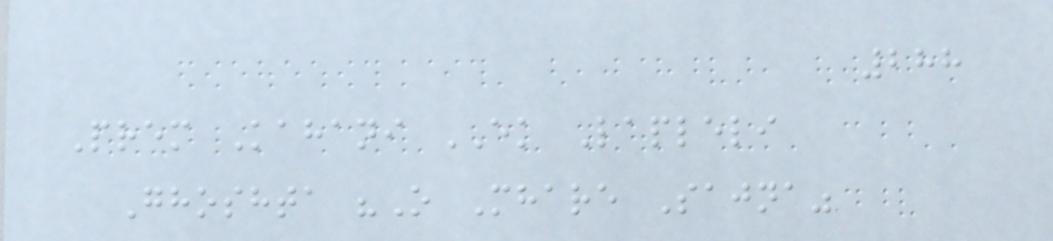288
Prem Kahani EK Lapleli
Ghoshta "O Mhare Sajna"
